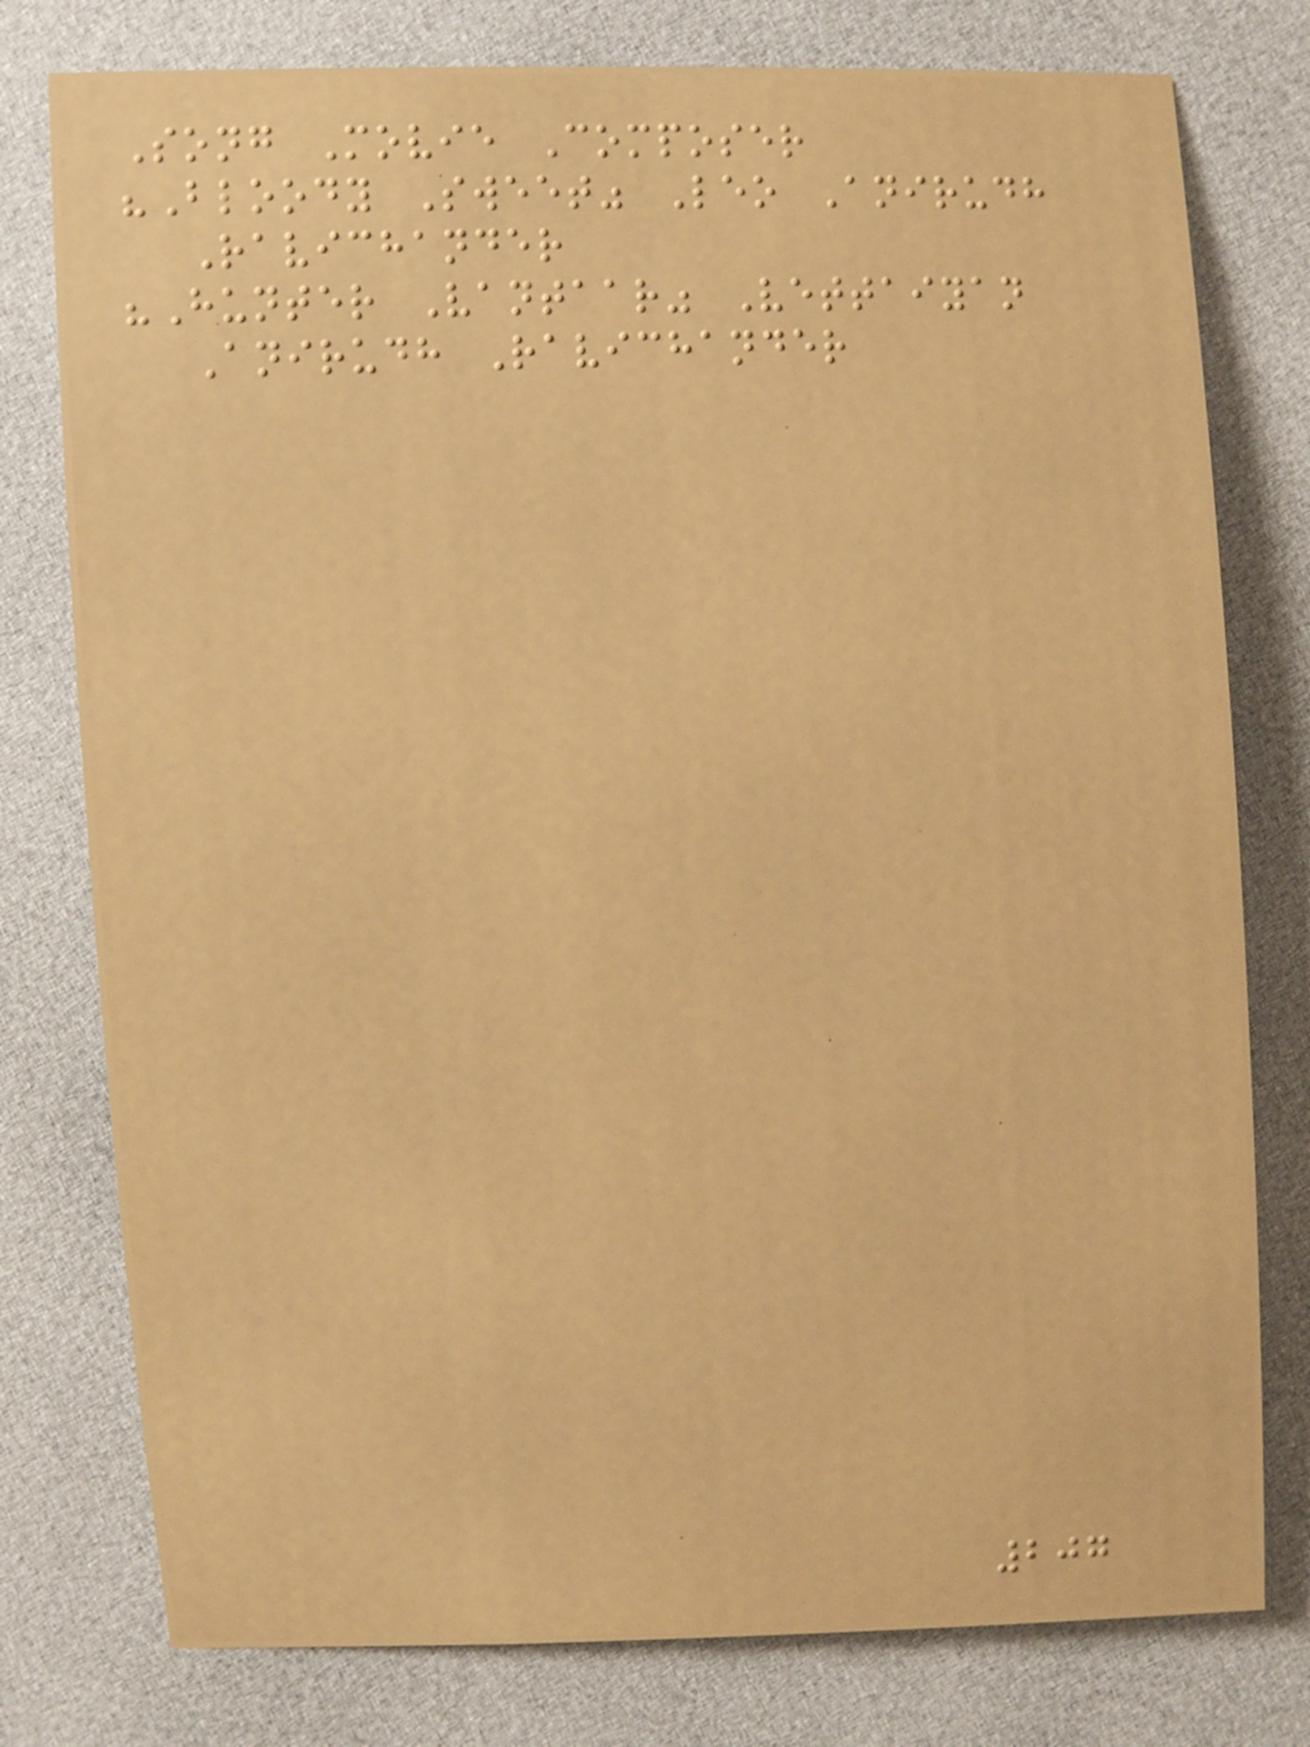Song Movie Composer
"Bloody Sweet" Leo Anirudh
Ravichander
"Hunter Vantaar" Vettaiyan
Anirudh Ravichander
207
